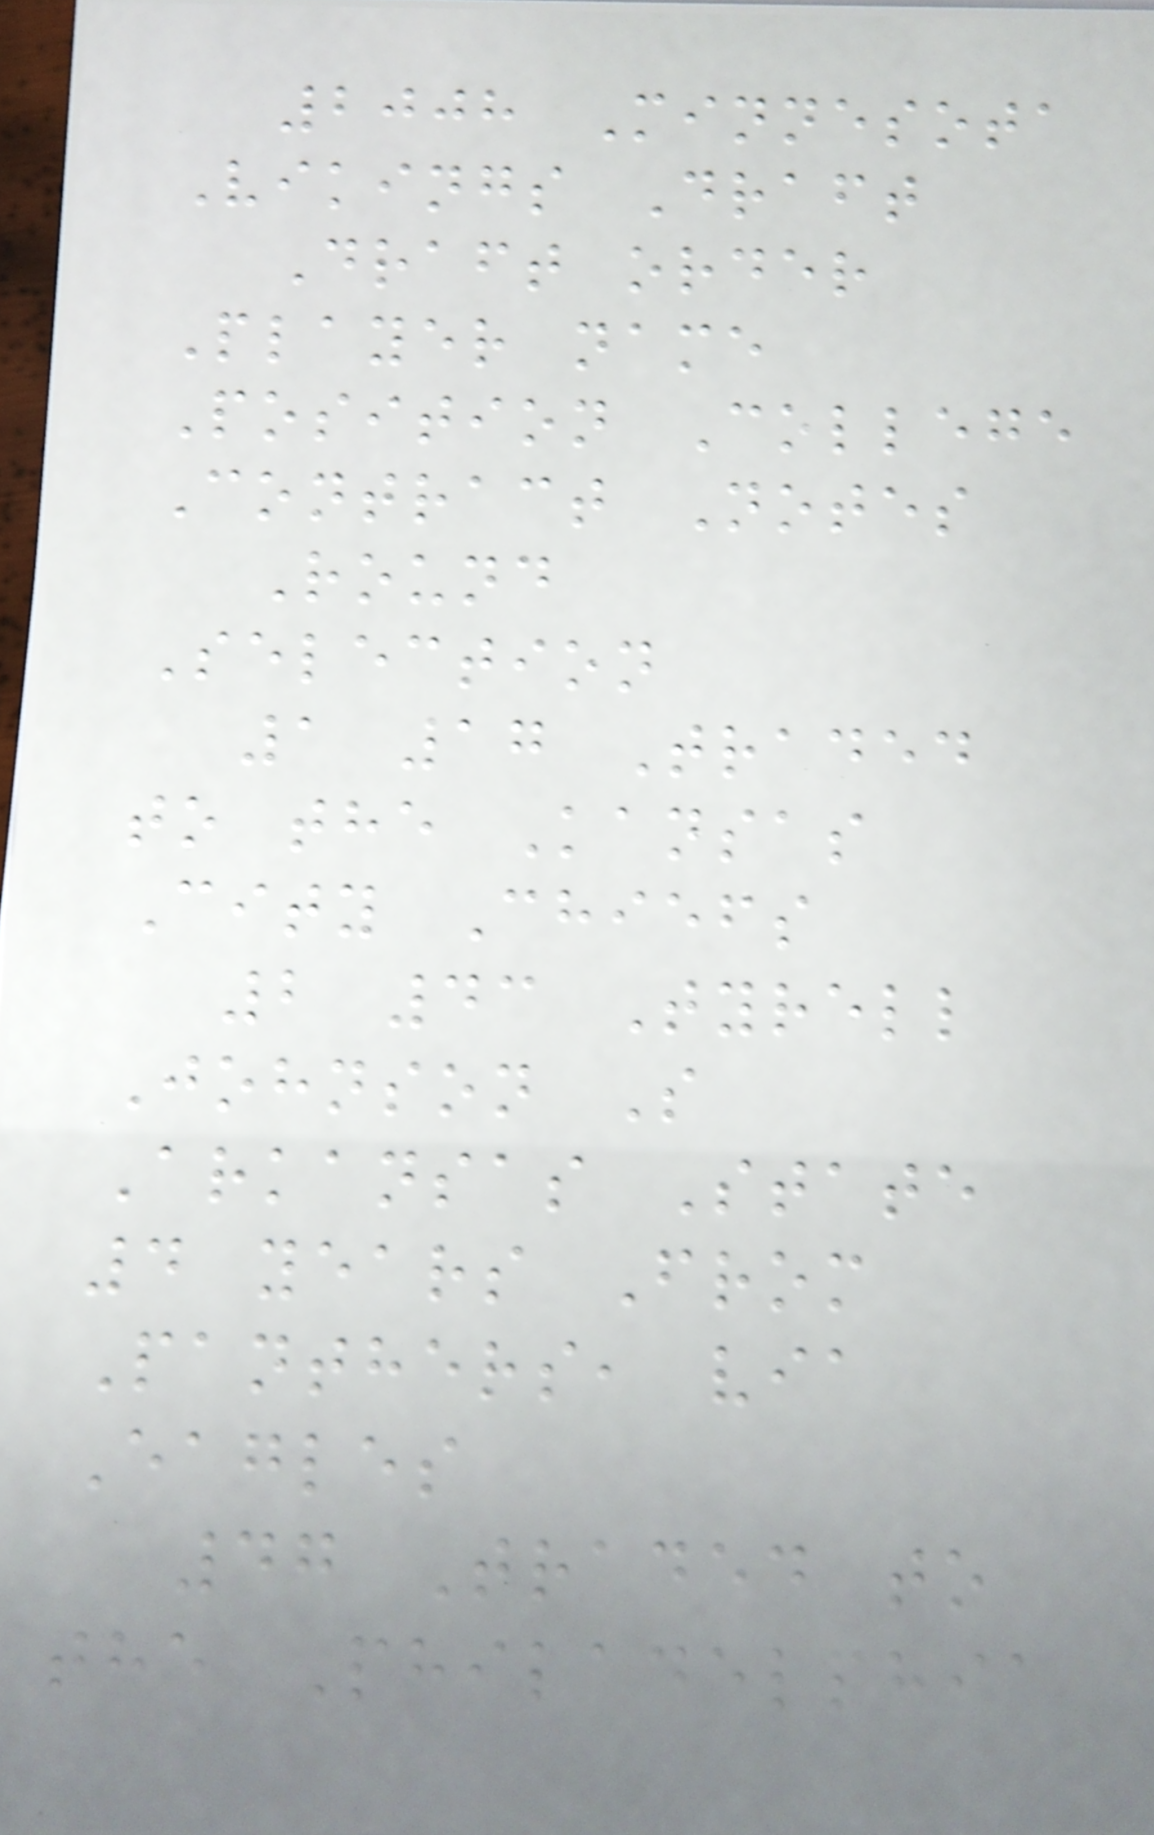2008 Minnesota
Vikings Draft
Draft order
Player name
Position College
Contract Notes
Round
Selection
1 17 Traded
to the Kansas
City Chiefs
2 43 Tyrell
Johnson S
Arkansas State
4 years From
Panthers, via
Eagles
47 Traded to
the Philadelphia
